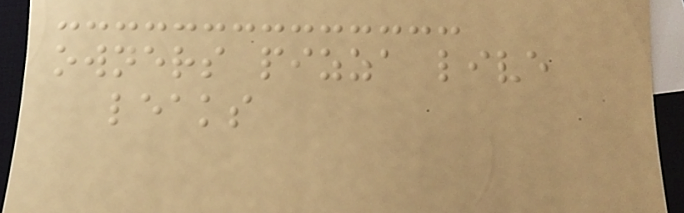owners pizza live
leaks
